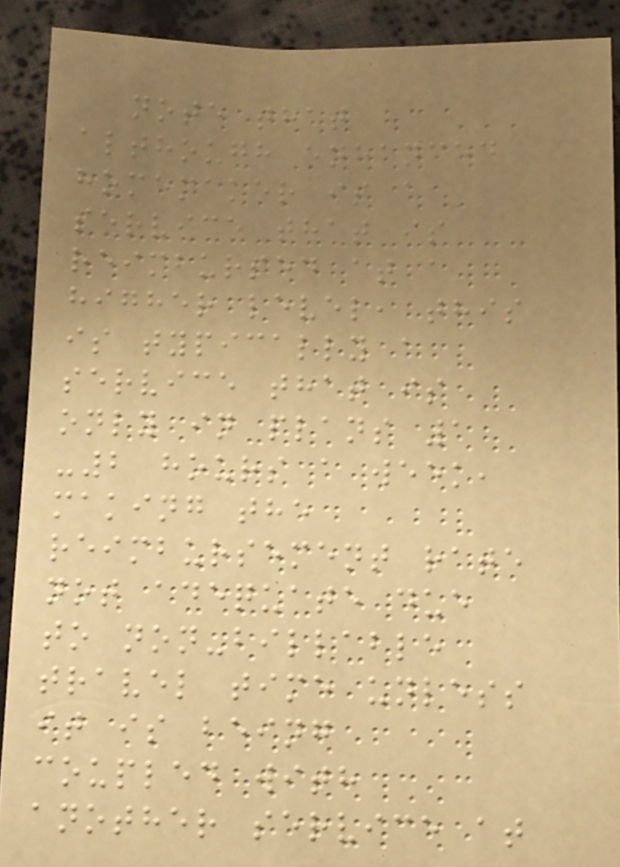note that
although enhanced
homemaker is a
service that is
reimbursed at a
higher level, this
is typically a
service that is
only in plans 1
-2 hours a week,
making the
reimbursement rate
not adequate due
to non-billable
travel time unless
it is being
coupled with
another service at
